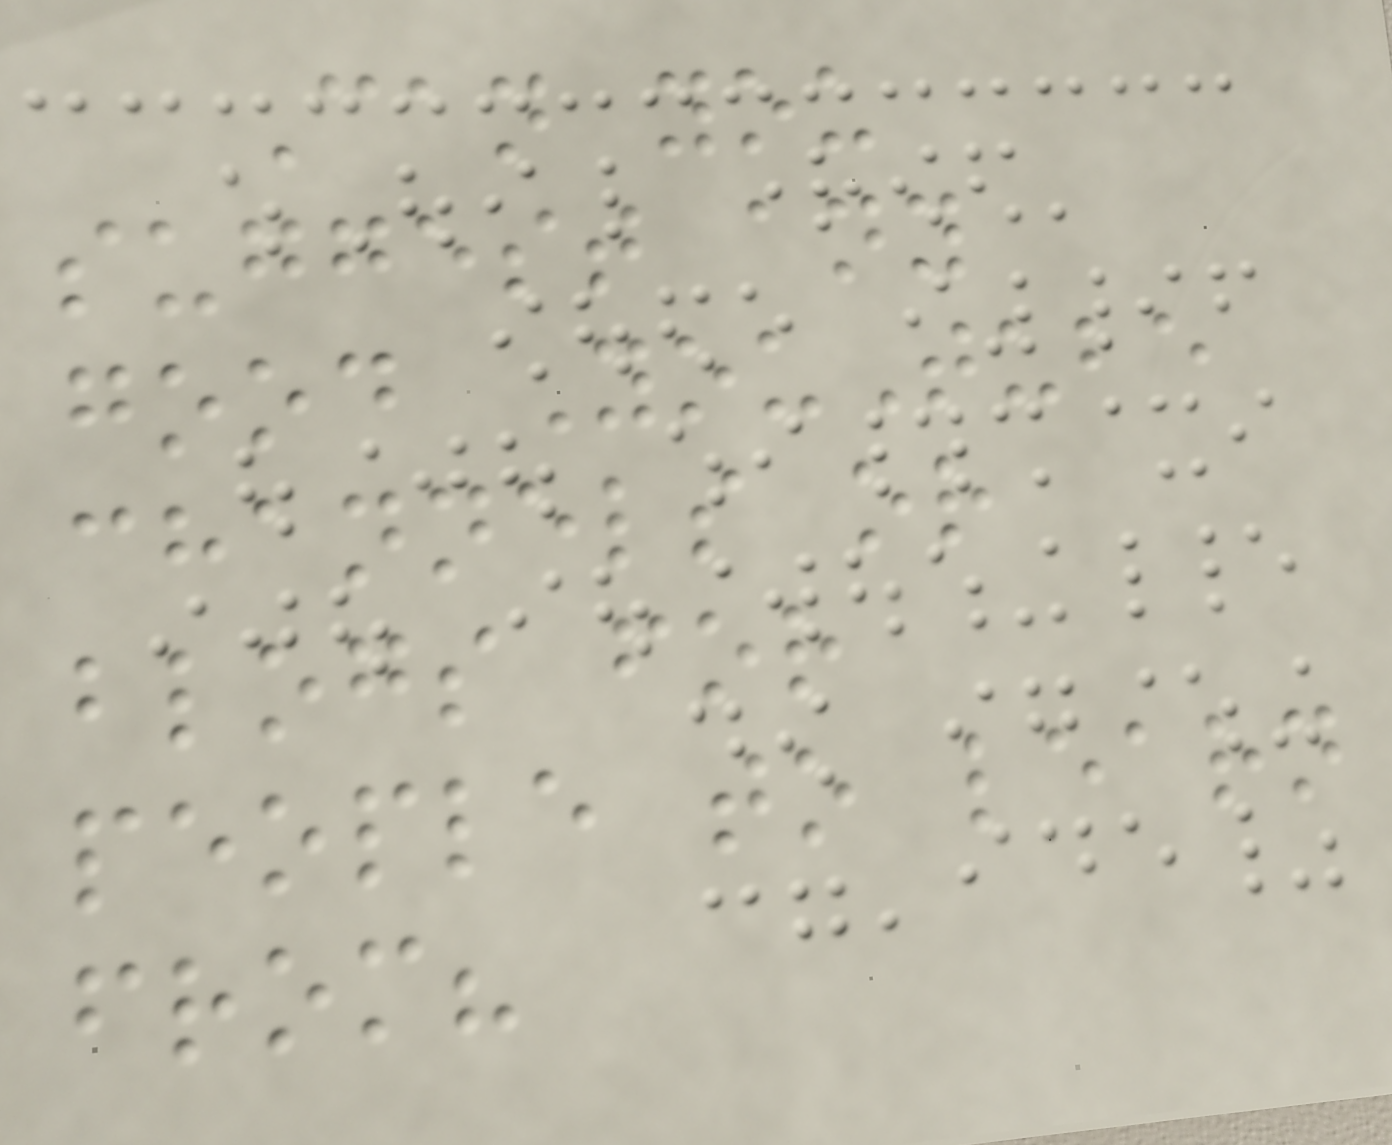Can you
suggest any
good YouTube
channels or
blogs for
people to learn
from?
